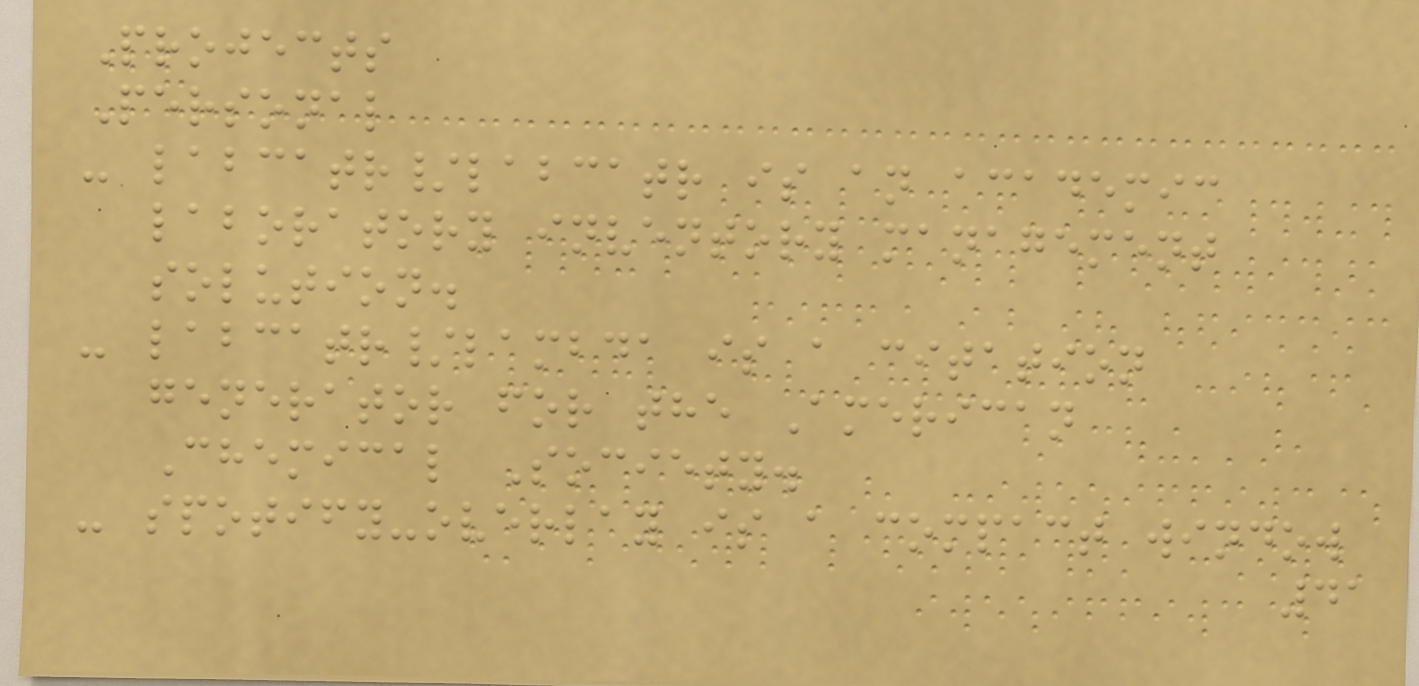Projects
Personal
- labcatr/labcatr is an academic
laboratory inventory management
solution.
- labcatr/lambda is a citation
generator for the American
Chemical Society.
- spotify-overlay is a compact window
41
